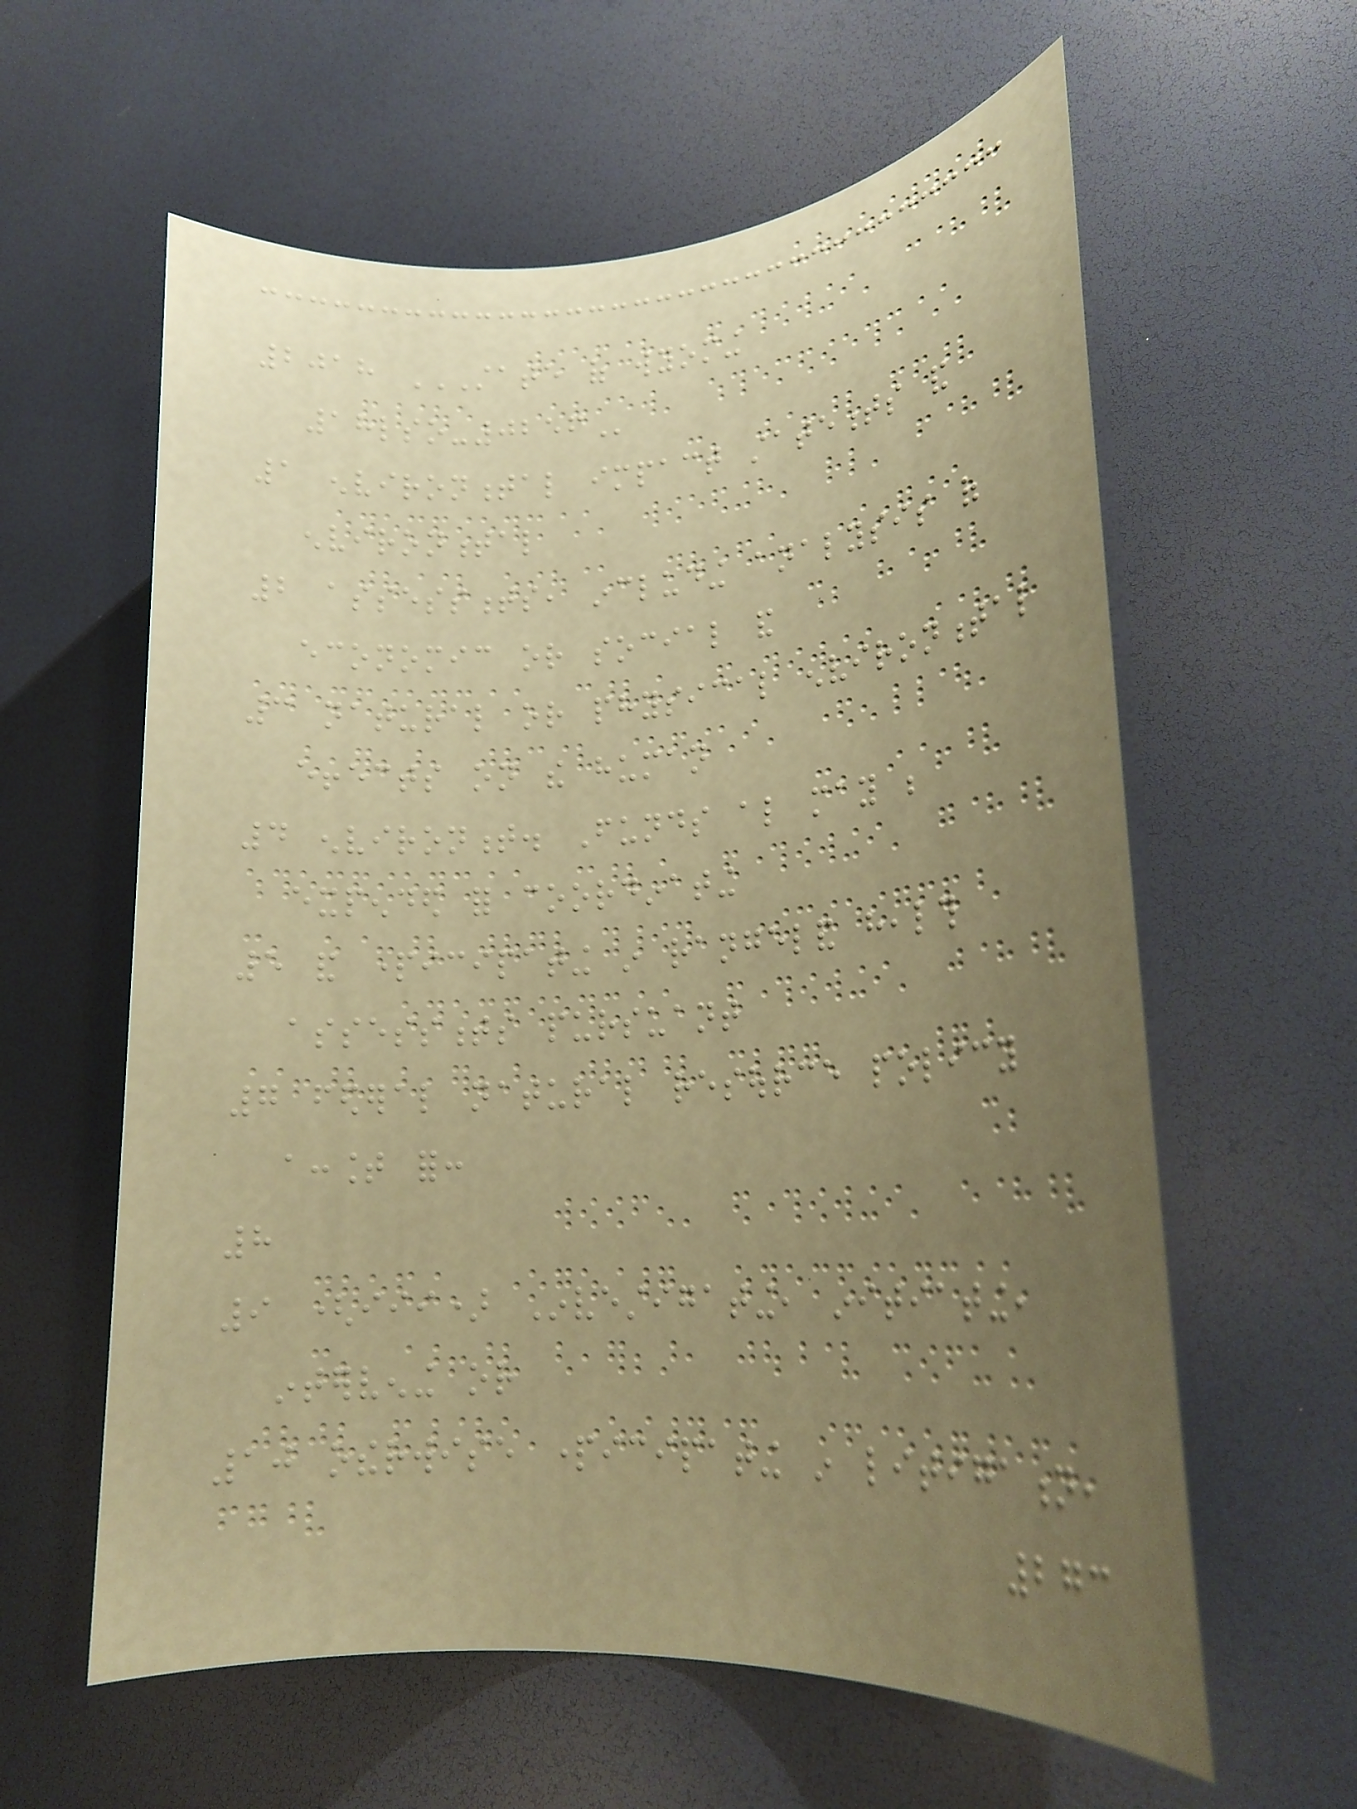2018 STATE OF WYOMING
18LSO-0256
1 environmental impact statements and
environmental
2 assessments, including analysis of
economic or social and
3 natural or physical environmental
effects on the human
4 environment. Funds also may be
expended for coordinating
5 and participating in rangeland health
assessments pursuant
7 federal natural resource policy
account for:
8
9 (iii) Investigating, initiating,
intervening or
10 otherwise participating in litigation,
273
